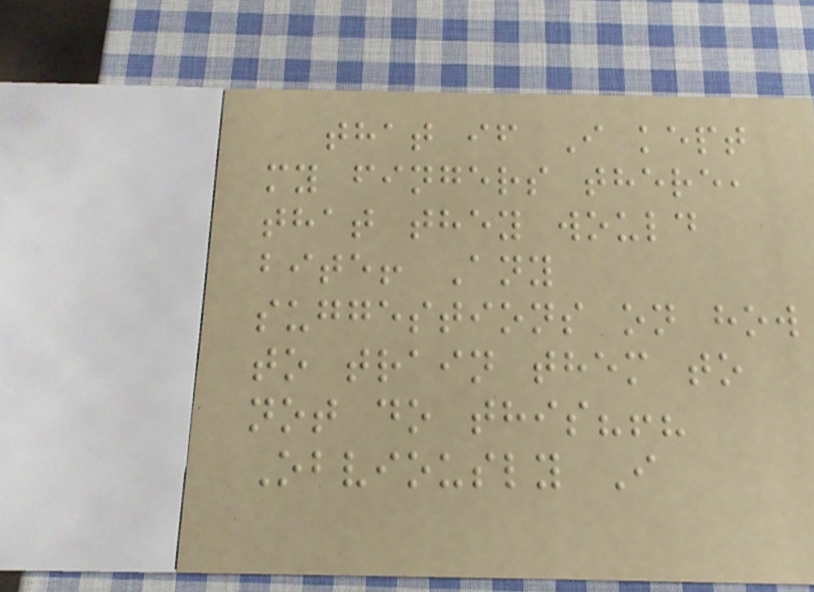that if I kept
my fingers there,
that they would
bite! Any
suggestions on how
to train them to
not do this?!?
Obviously I
